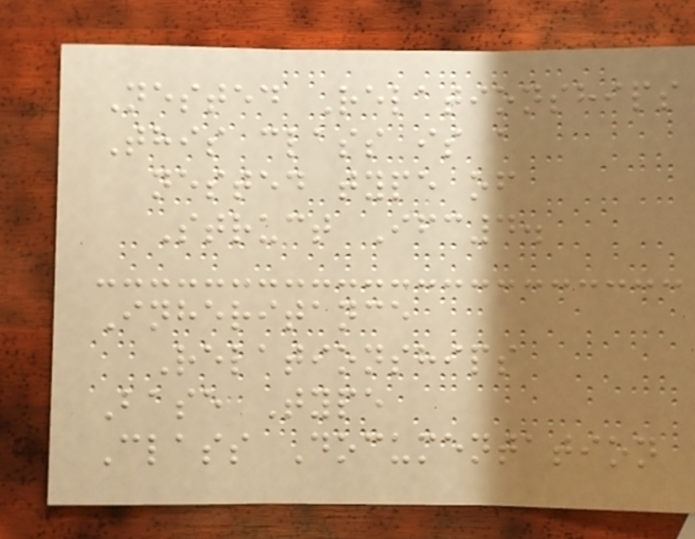Nested Relationships
This class is a
nested type of
Struct Ifc4.
Inheritance
Relationships
Base Type
Class Documentation
